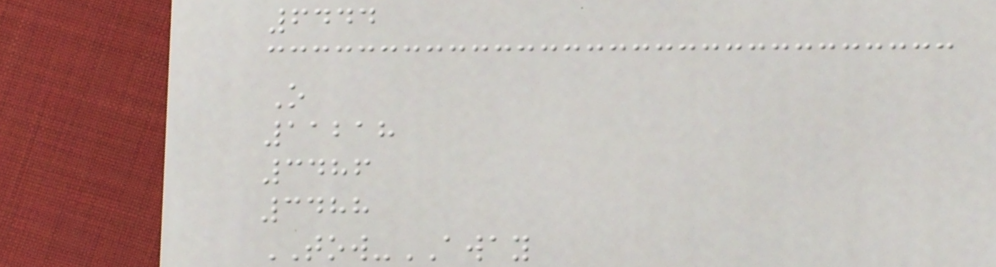6444
O
11218
3486
3488
TOW-AWAY
